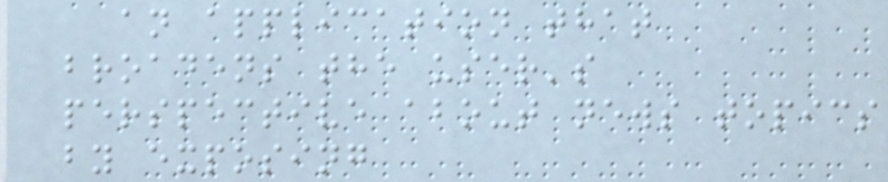an application that
broadens the user's
perspective about news topics
by exposing
